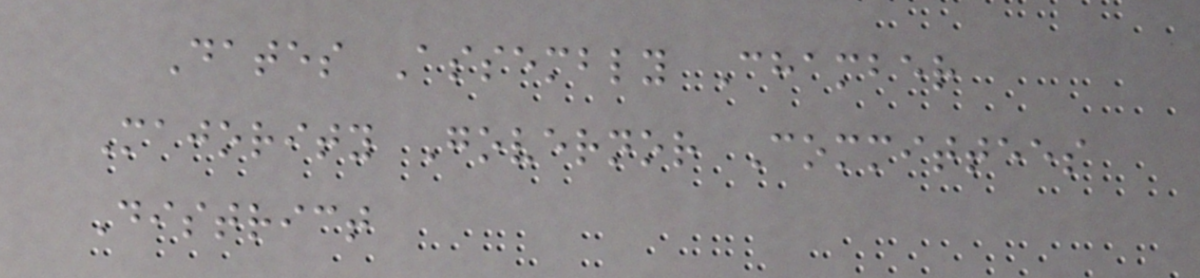Dates Assembly Chamber
Majority Governor Committees
District
